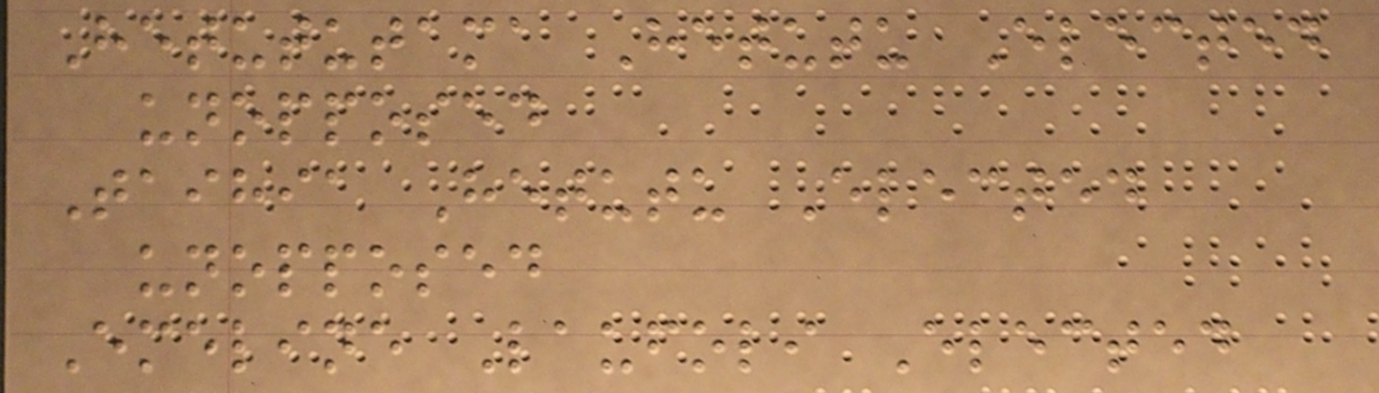Hetututama Hetutu Elected
unopposed
Taihia Hetutu Elected
unopposed
Emeline Laufoli Elected
